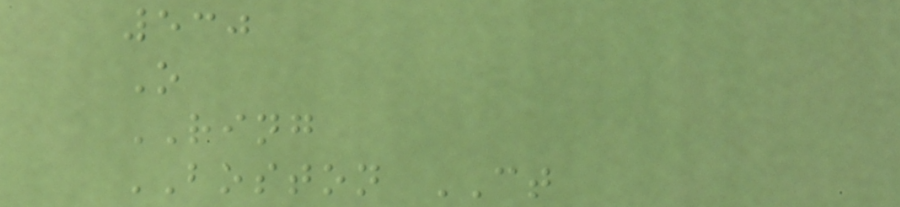530
O
RING
BOSTON CT
